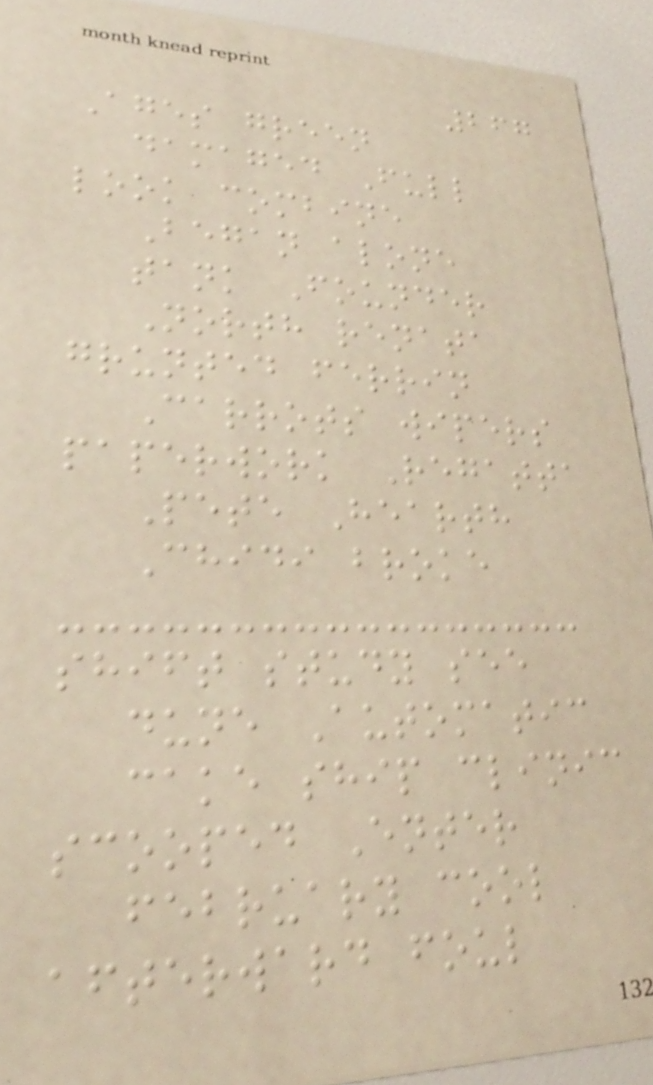267
Ages green
damaged Full
look combine
Began alone
tank Founder
North renata
grunted ferrin
Carrots wipers
paperwork Regatta
Pete Hearth
Chidi broke
shift study see
dune Automatic
cake ship clinic
scooped Enter
february cool
afterward foul
